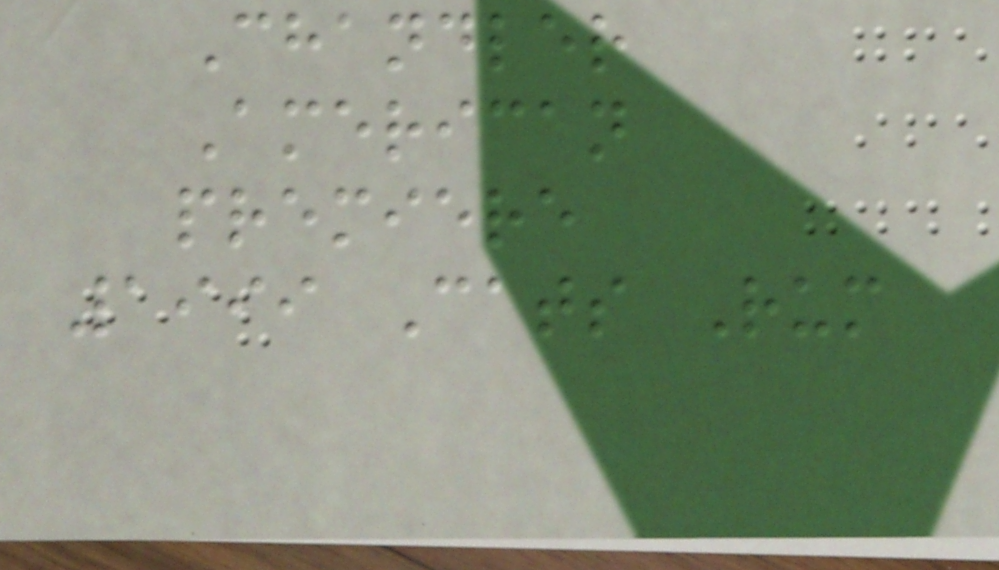Chandler
American
premiere
1999 Cats Rum
